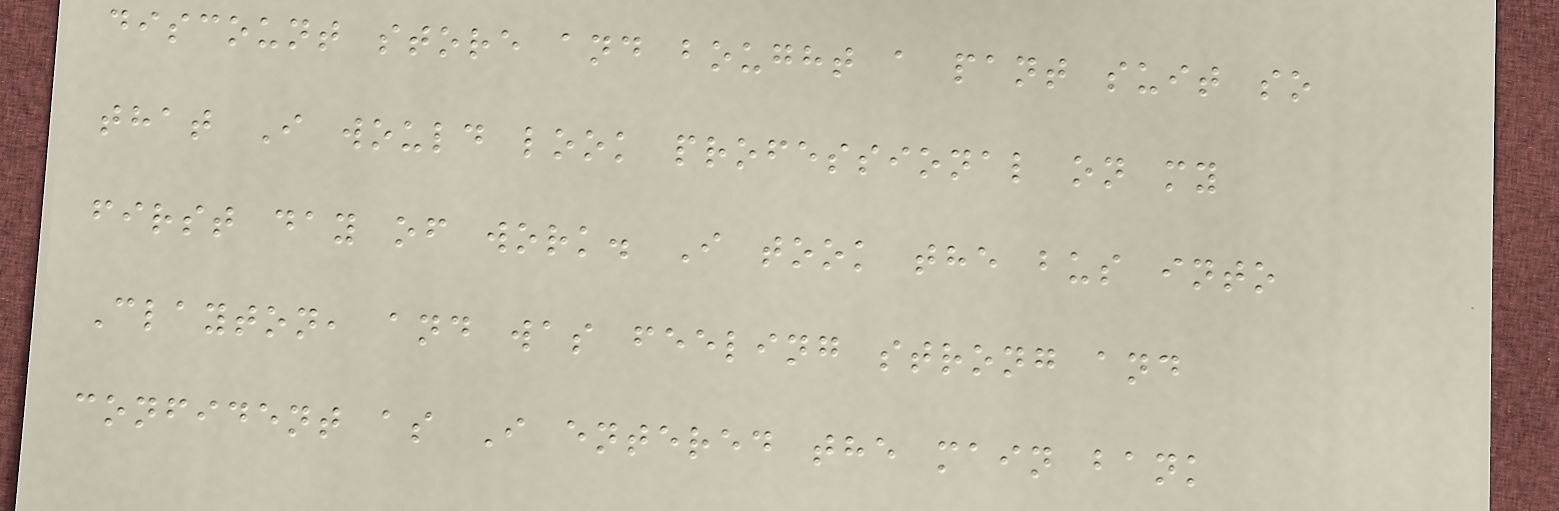discount store and bought a pant suit so
that I would look professional on my
first day of work. I took the bus into
Clayton, and was feeling strong and
confident as I entered the main bank
